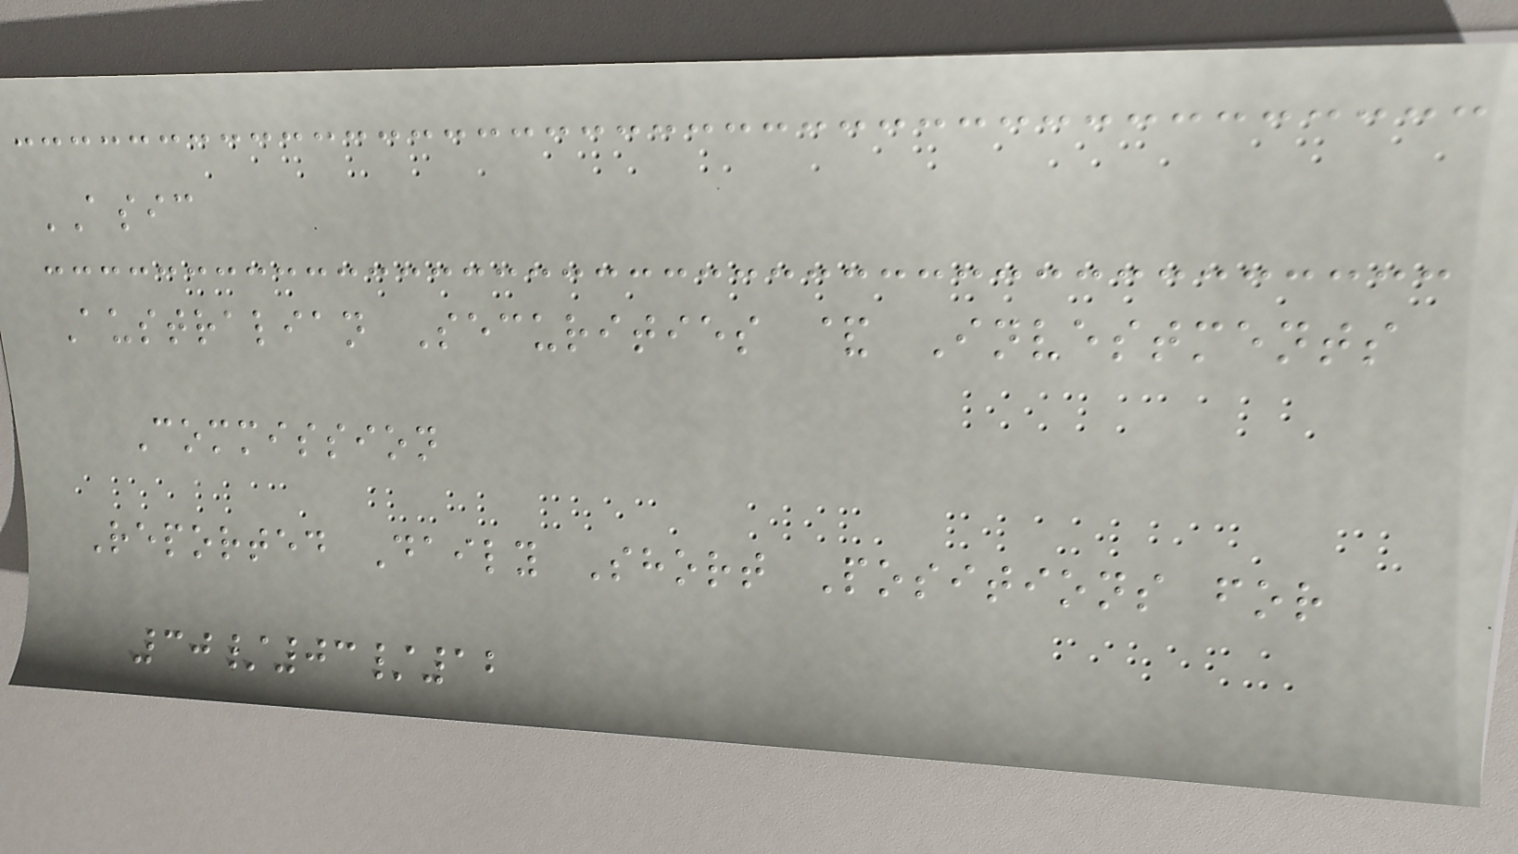ASIC
Australian Securities & Investments
Commission
Reported Daily Short Positions for
30/03/12
